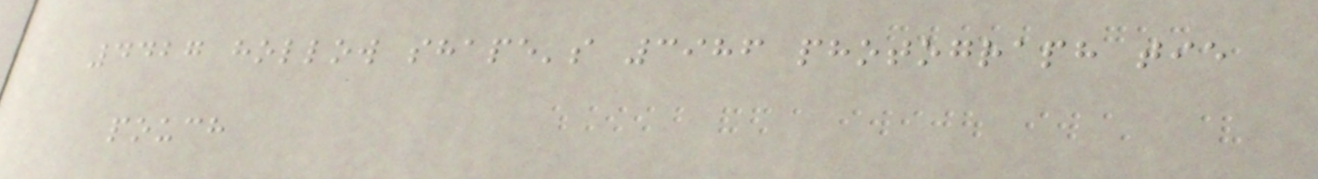4427 hollow shape's 3986 photograph tie
pouch
